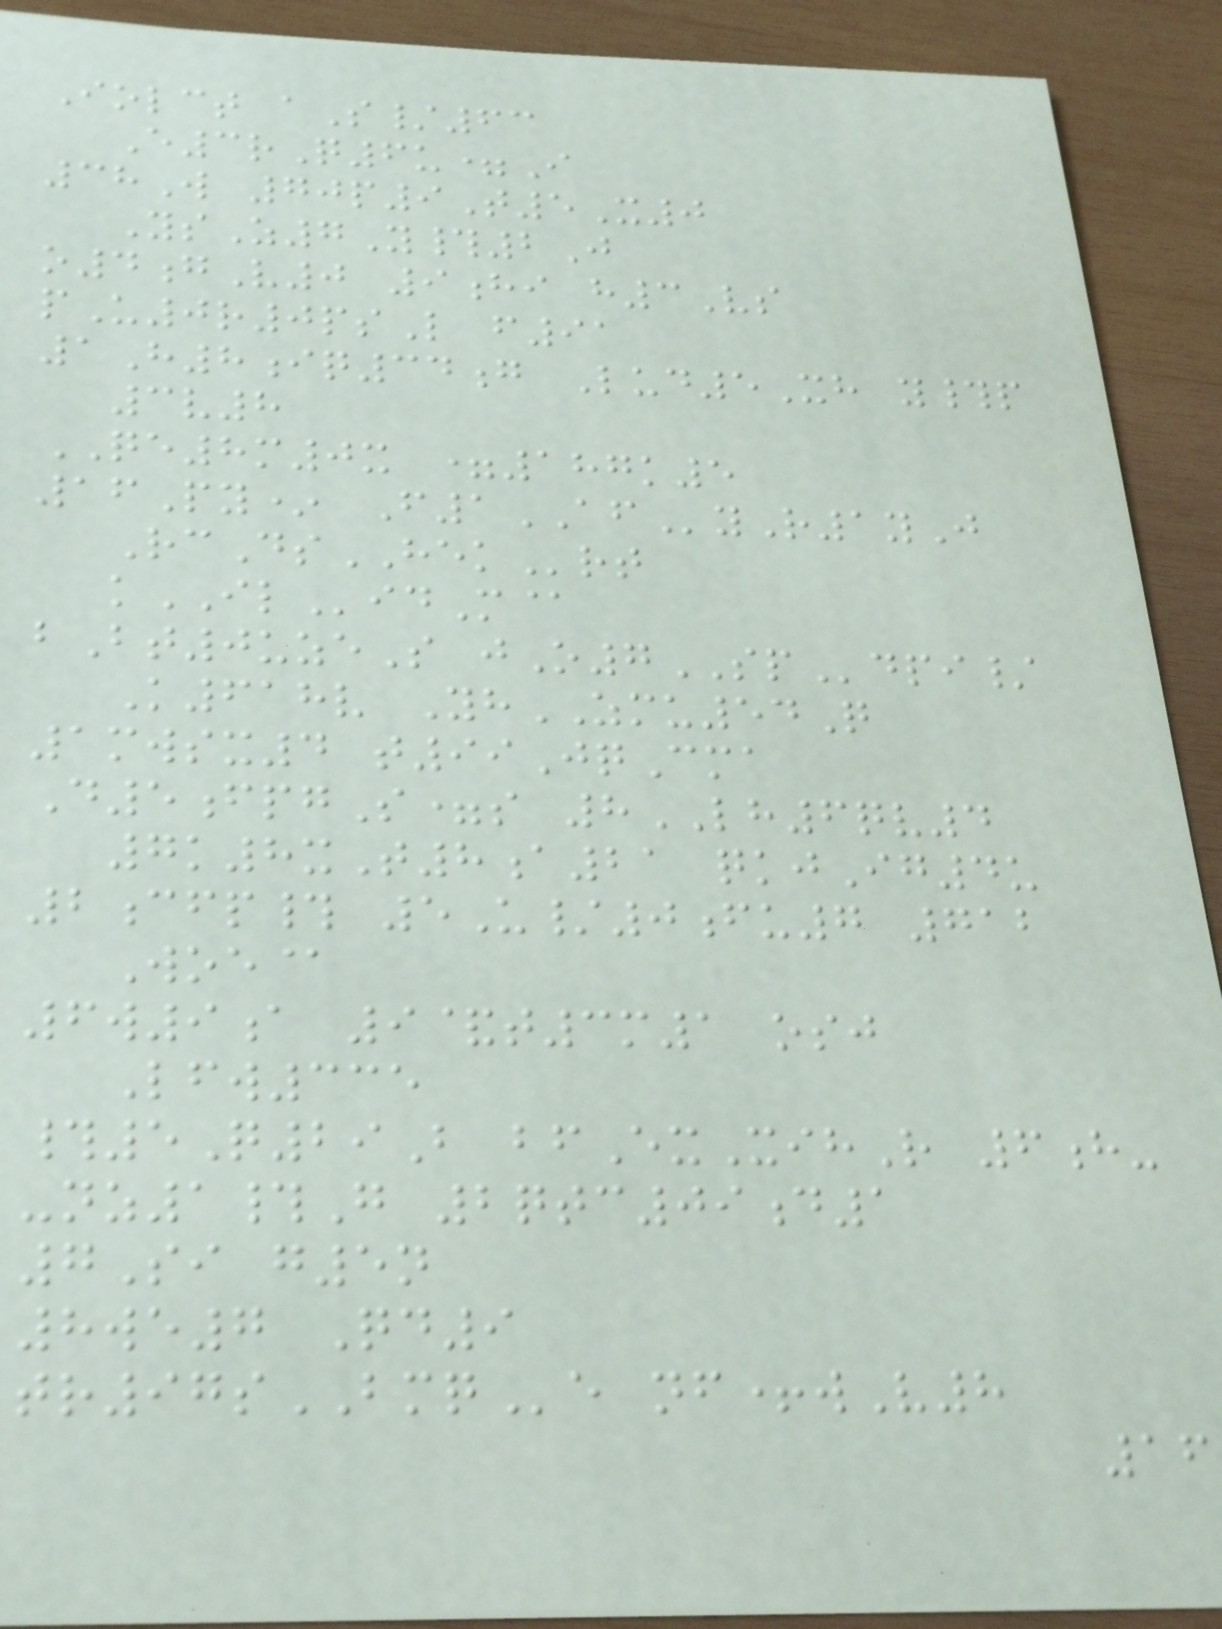Iolct aS/63
E3rQ6u=I
38W 70p9T5X0
YsZ7Y#2J
o4gV0 9hi h3Vs
pU0r0psL f91
1H8iq34g Lud5Xh y#p
3v8
QE8m0x =187k5
16Py* F1AFyR1yJ
RcDsHEKrt
kILidM@
bBt0uzeS jO7SPdpi/
K618v YhZMU54Q
1mwsx4 t99JqCma
D5fpgS=s 8LH6qv4
7k8xT8a21 qkjIg4u
2cfp# 5U/0fu7 712
Woe@
6w9a 9&t3m1 osj
Lfw335
#5Q29B bfExXihR 6h-
-nz1#G 2qtc09d1
7Si g5n
8we7 Qd9
tr97sBMQe nf+wV8
16
